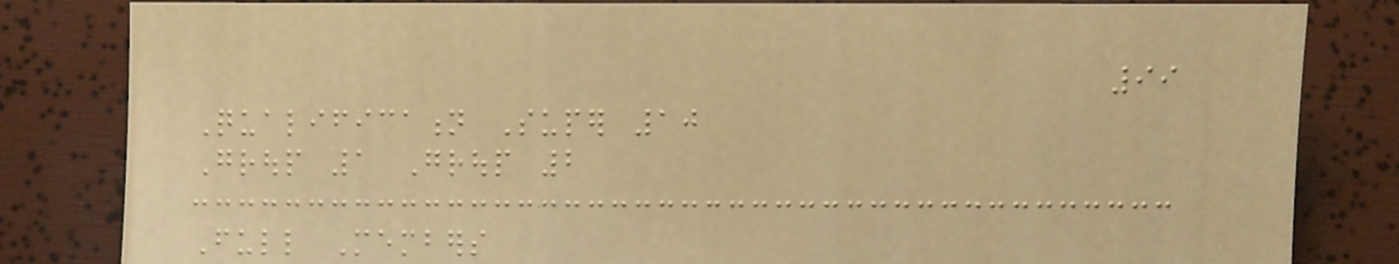99
Qualification Super 10
Group 1 Group 2
Full Members
